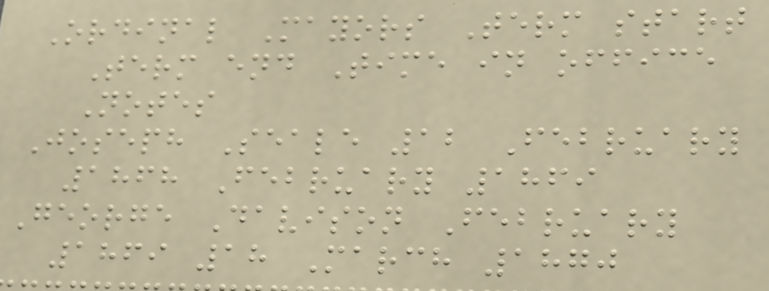Ordinal Mayors Term start
Term end Time in office
Notes
Joseph Seale 12 February
1868 February 1869
George Davison February
1869 18 March 1870
